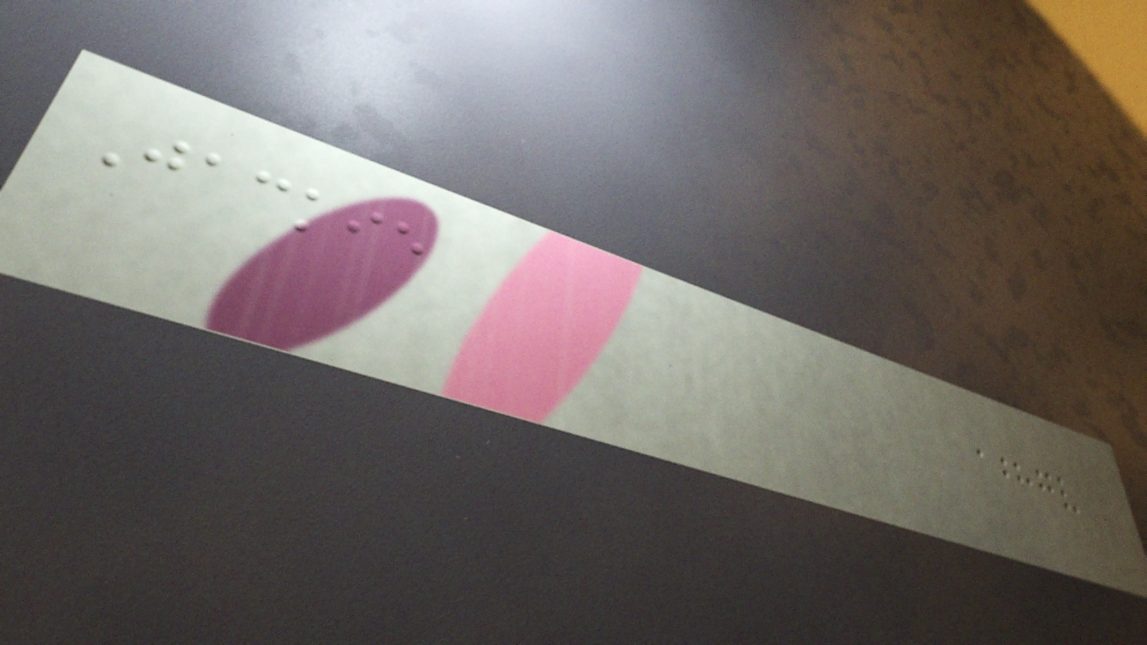Jackie
